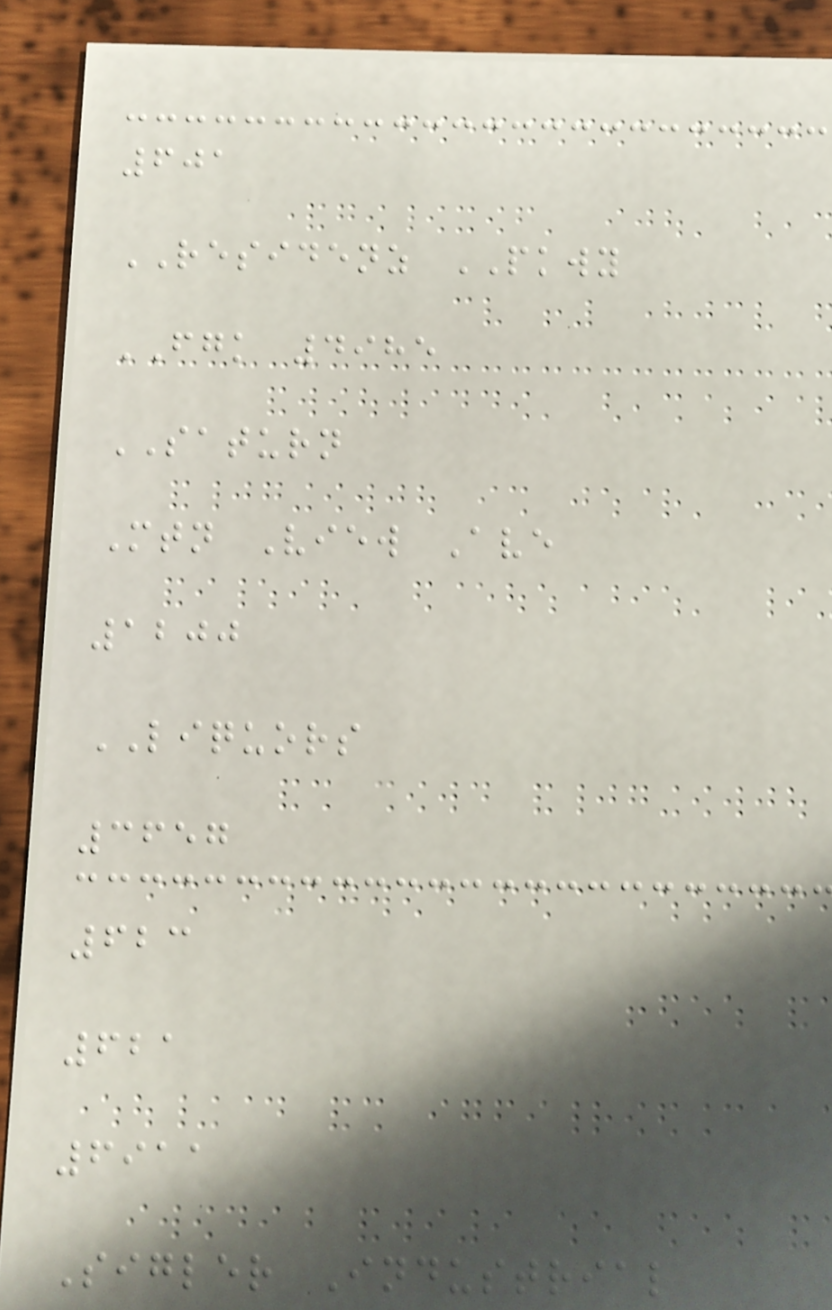601
RESIDENZ PKWY
FGK 4985
SATURN
Mtn View Ave
1200
LIQUORS
3657
623
621
6911
Sigler Industrial
